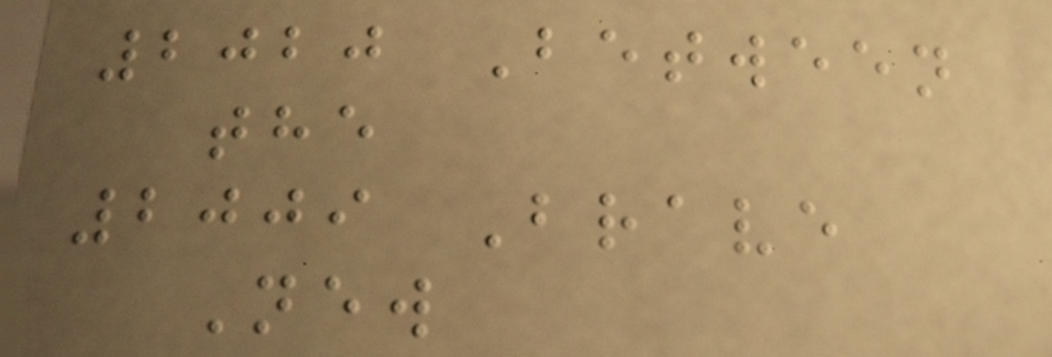2020 Between
the
2009 Brave
New
